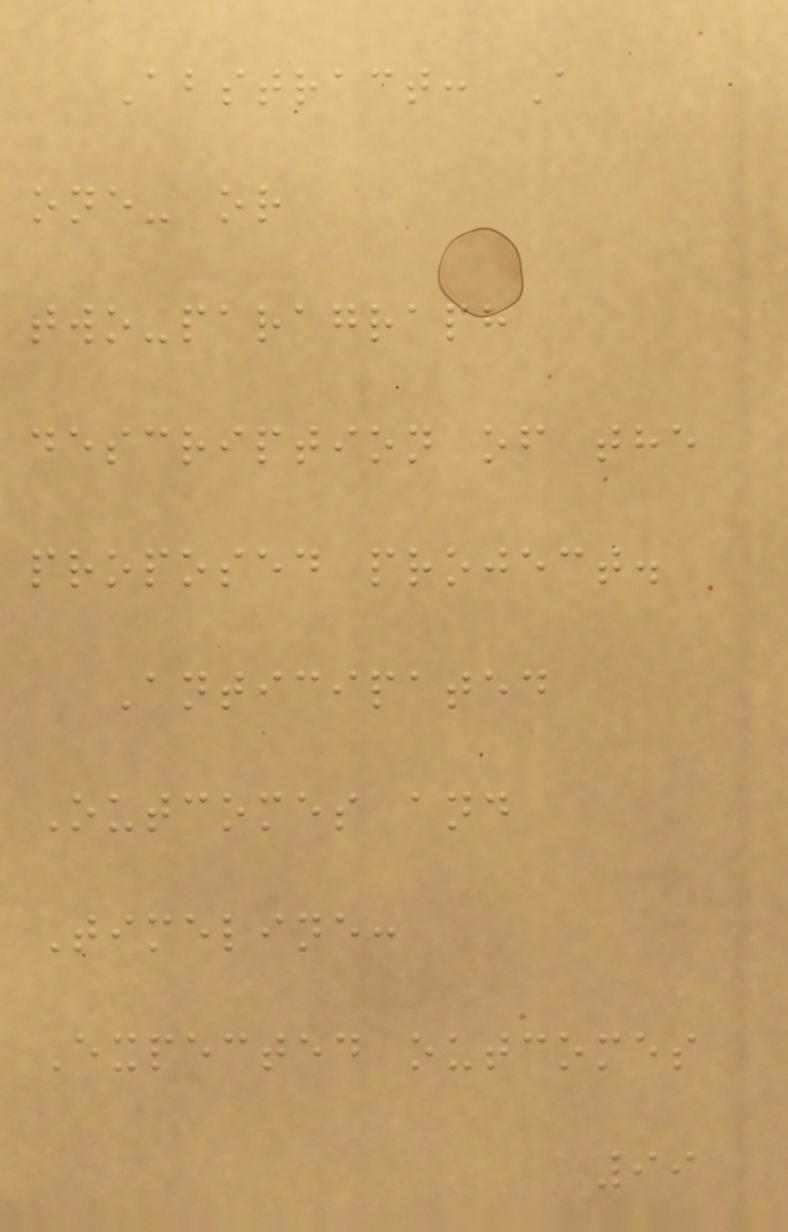Abstract: A
one- or
two-paragraph
description of the
proposed project.
Anticipated
Outcomes and
Timeline:
Expected outcomes
99
